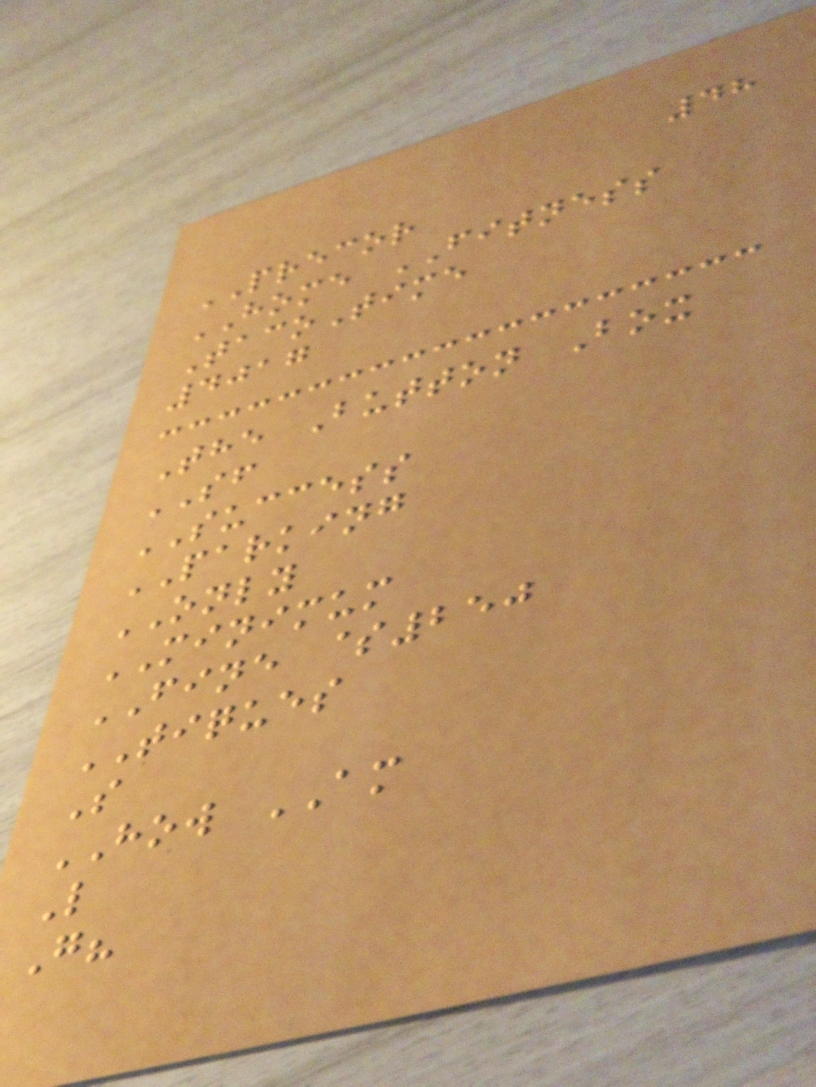48
PRECOR
HOME FITNESS
TacoTime
4017
The Button Box
SF
SUCCESS
PARKING
ONLY
MINIMUM
FINE $250
TIQUES
S
HOW AM
L
G?
